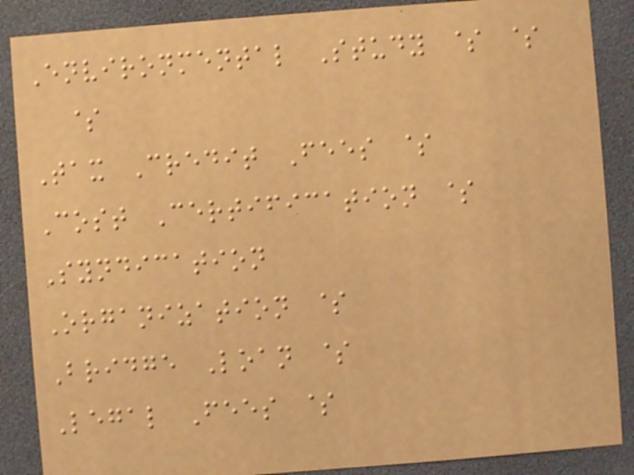Environmental Study $ $
$
Tax Credit Fees $
Cost Certification $
Syndication
Organization $
Bridge Loan $
Legal Fees $
